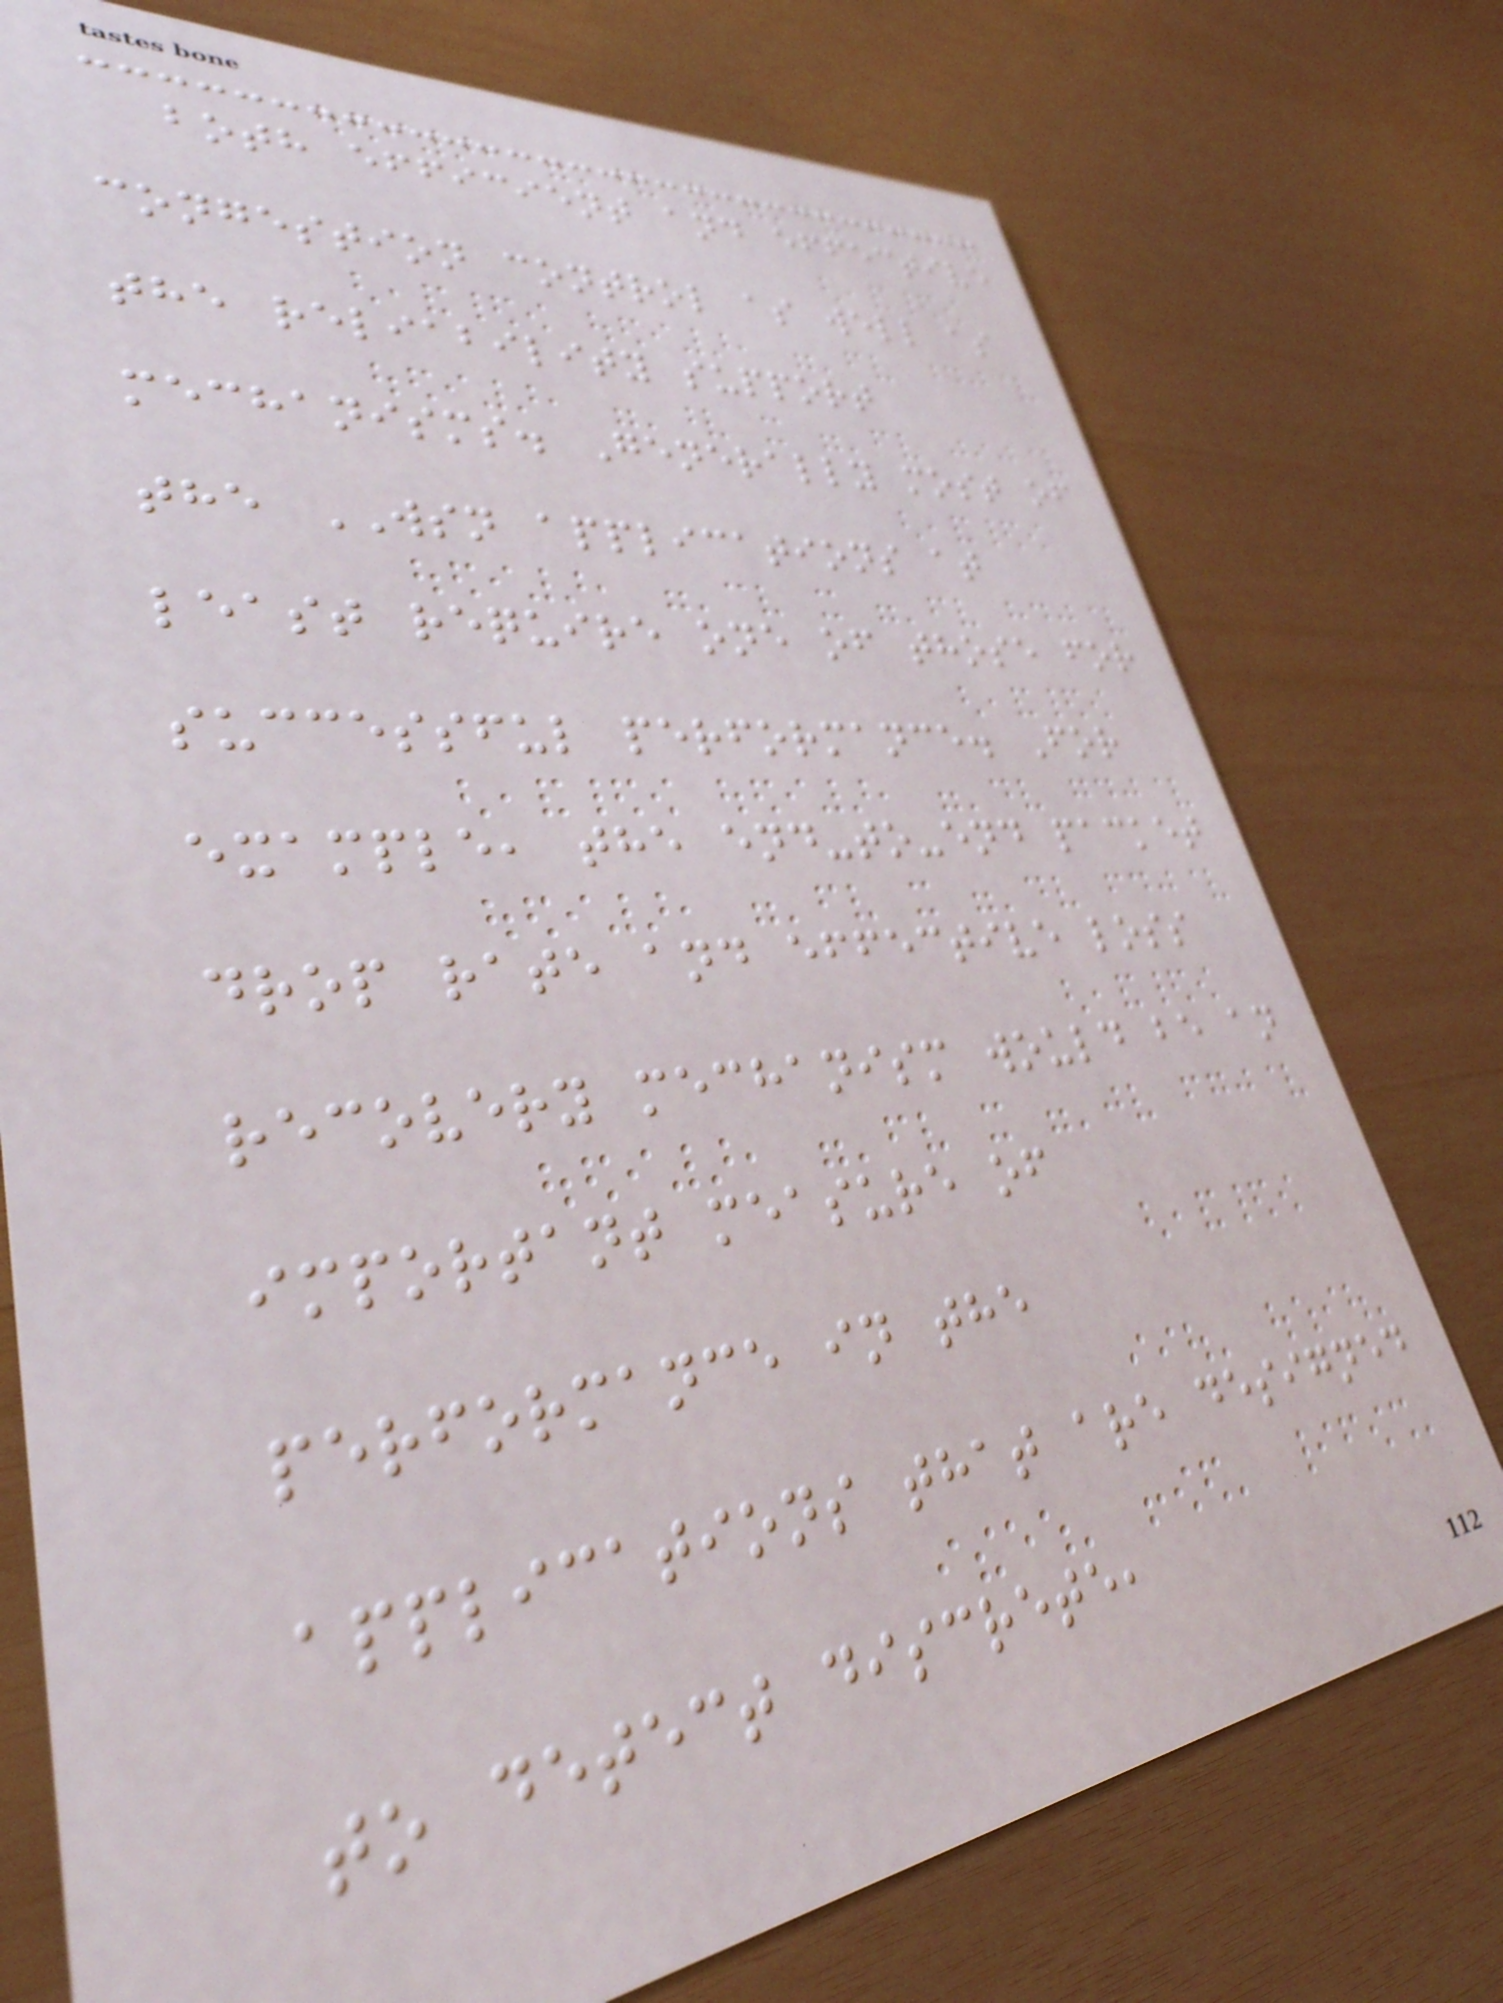both efficient and effective
congestion control as well as
the reliability support
mechanisms. Generally most of
the WSN applications at
least require one of those for
successful performance. For
example, the end-to-end packet
drop rate and effective loss
recovery mechanism would be an
important measure of
performance in the
applications that are designed
to detect discrete,
